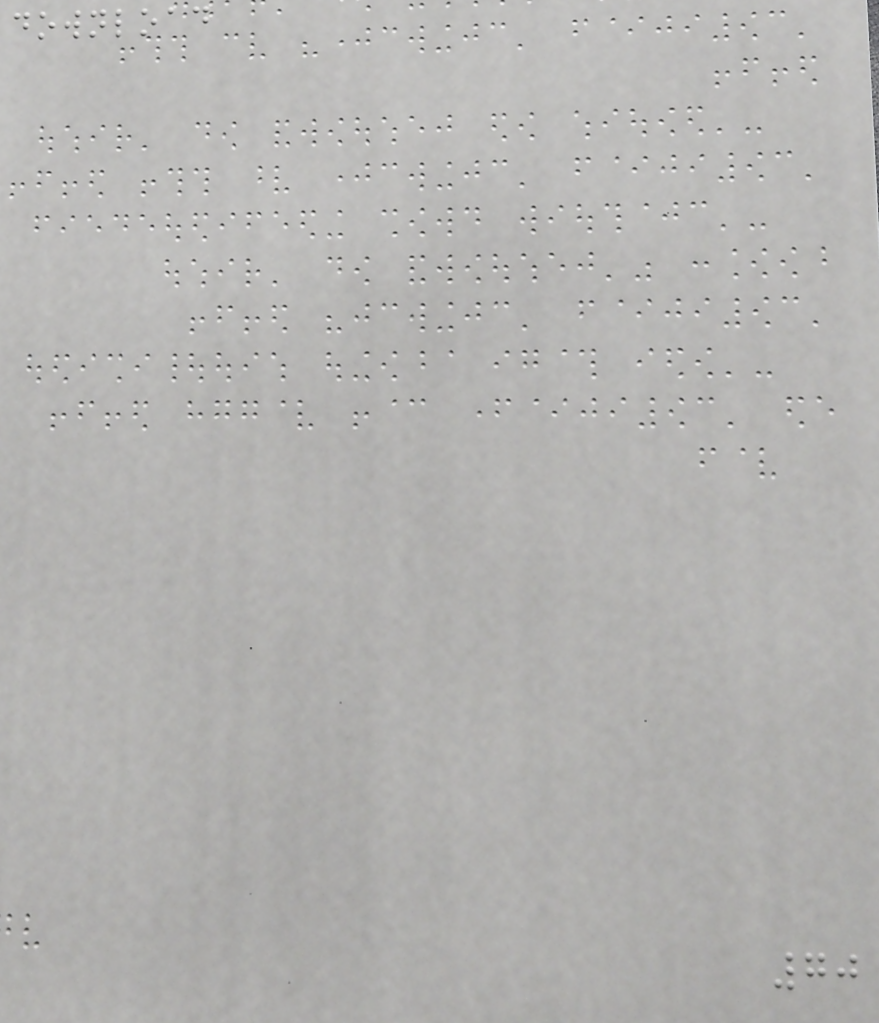download
70
